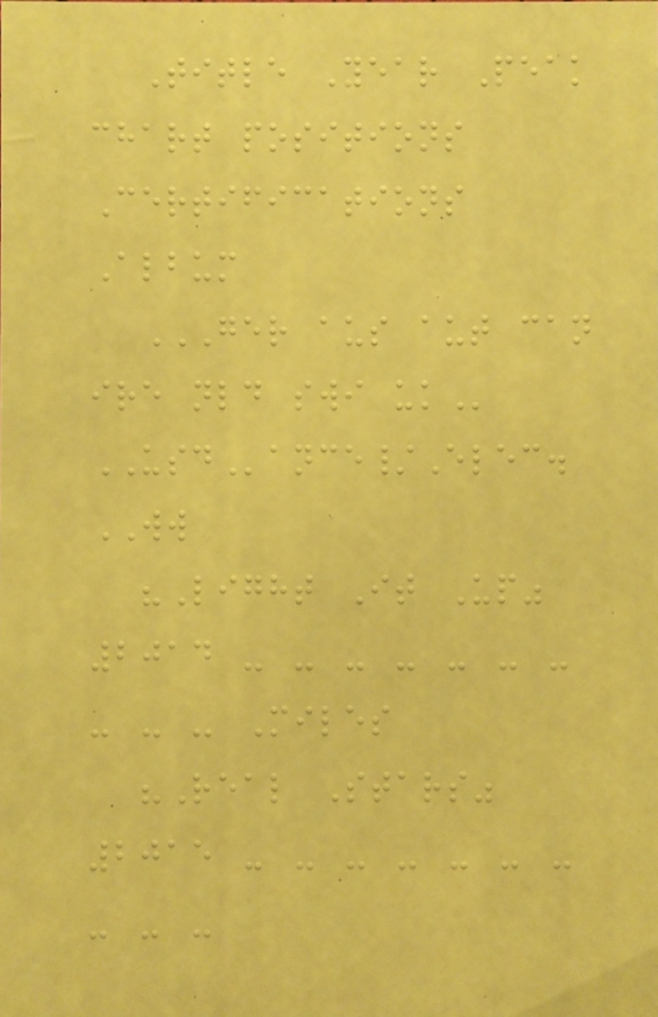Title Year Peak
chart positions
Certifications
Album
GER AUS AUT CAN
IRE NLD SWI UK
USDance/Elec.
WW
"Light It Up"
2014 - - - - - - -
- - - Miles
"Real Stars"
2015 - - - - - - -
- - -
